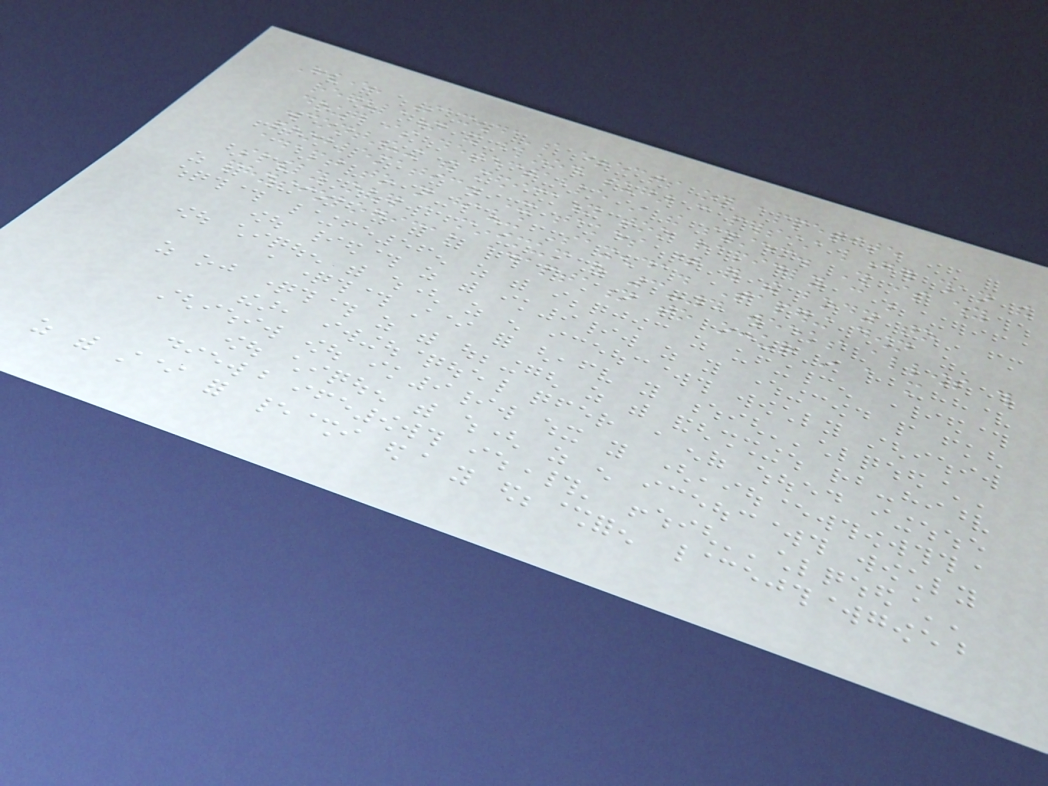However, Saxenda's effects on appetite
regulation and blood sugar can persist longer than the
drug is detectable in the system. This is why
discontinuing the medication too rapidly can be
problematic. It takes time for the body to
adapt to not having Saxenda. Tapering down
slowly over a minimum of 3-4 weeks allows this
physiological adaptation to occur in a more
